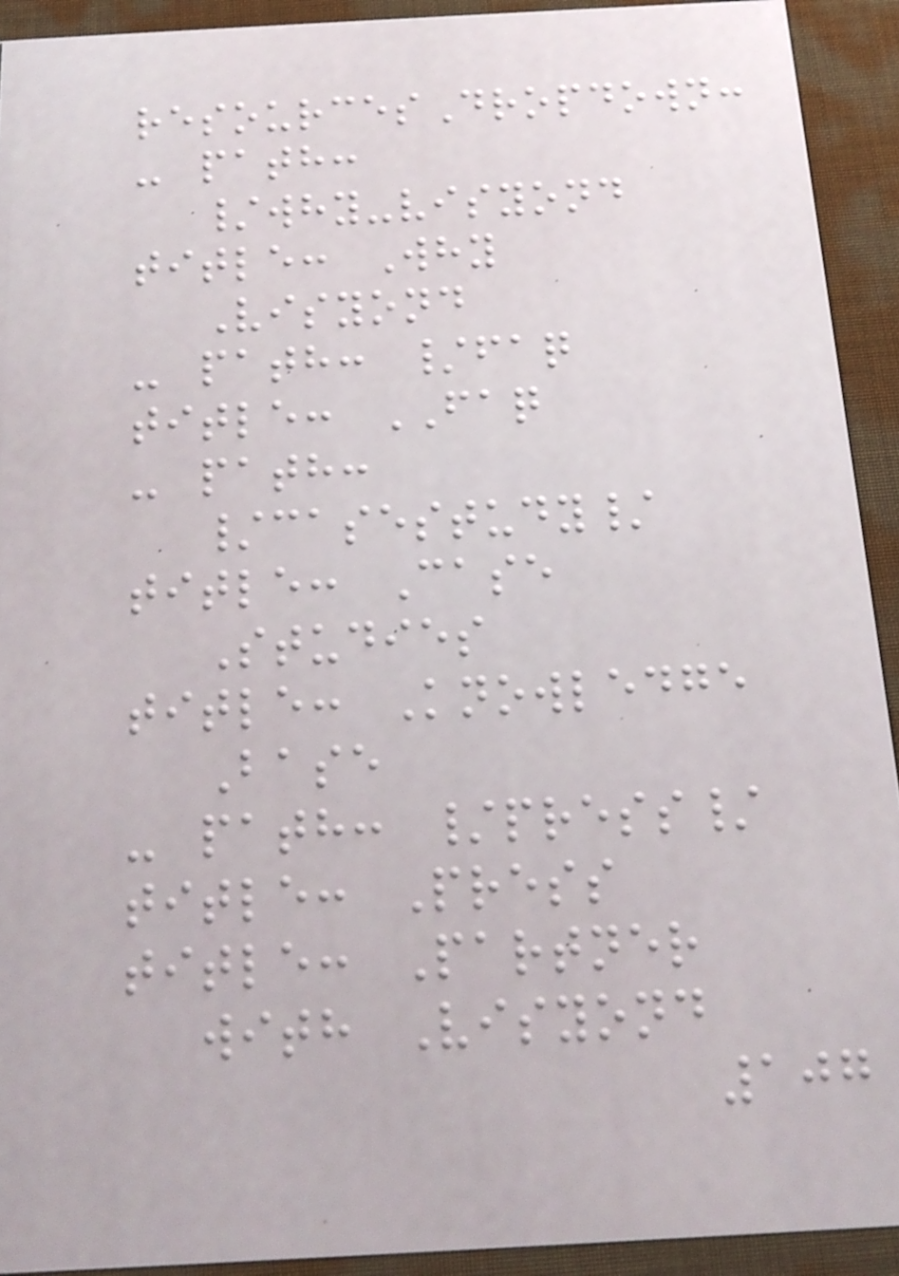resourcesDropdown:
- path:
/why-visyond
title: Why
Visyond
- path: /faq
title: FAQ
- path:
/casestudy/
title: Case
Studies
title: Knowledge
Base
- path: /press/
title: Press
title: Partner
with Visyond
107
